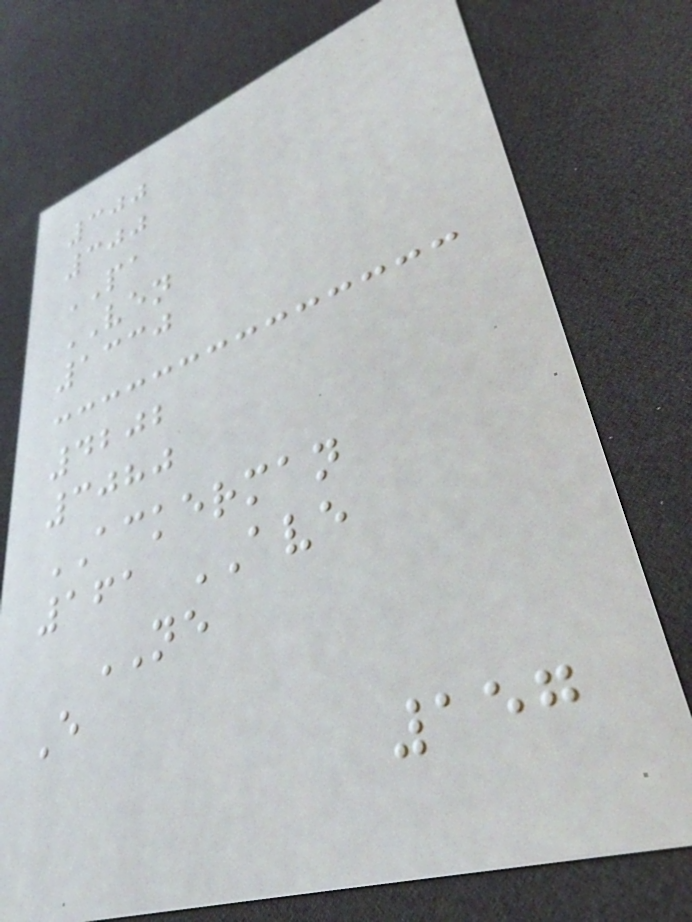300
300
PA
VEN
1330
4202
3080
ACKERMAN
161 AVE
NE
E
157
